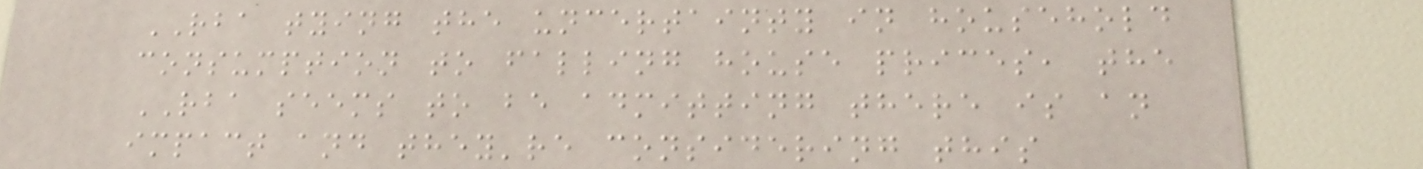RBA tying the uncertainty in household
consumption to falling house prices, the
RBA seems to be admitting there is an
impact and they're considering this
